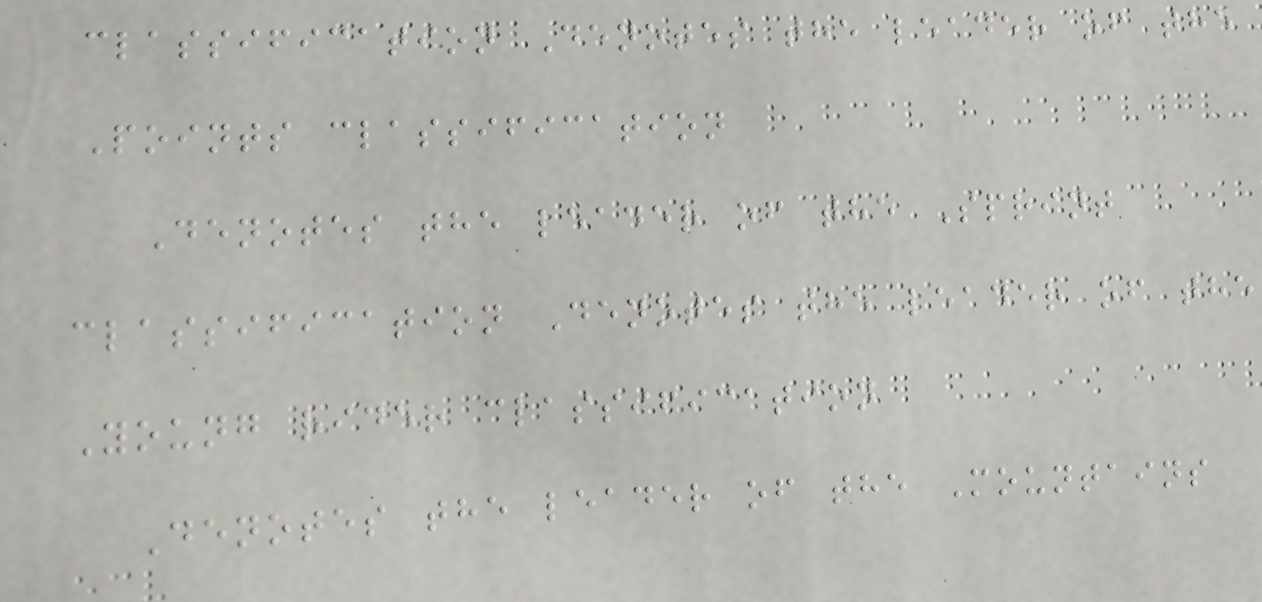classification Denotes the leader of the
Points classification
Denotes the leader of the Sprint
classification Denotes the leader of the
Young rider classification
Denotes the leader of the Mountains
